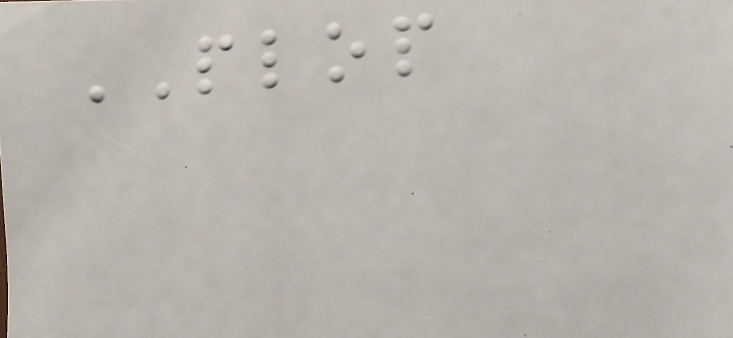PLOP
